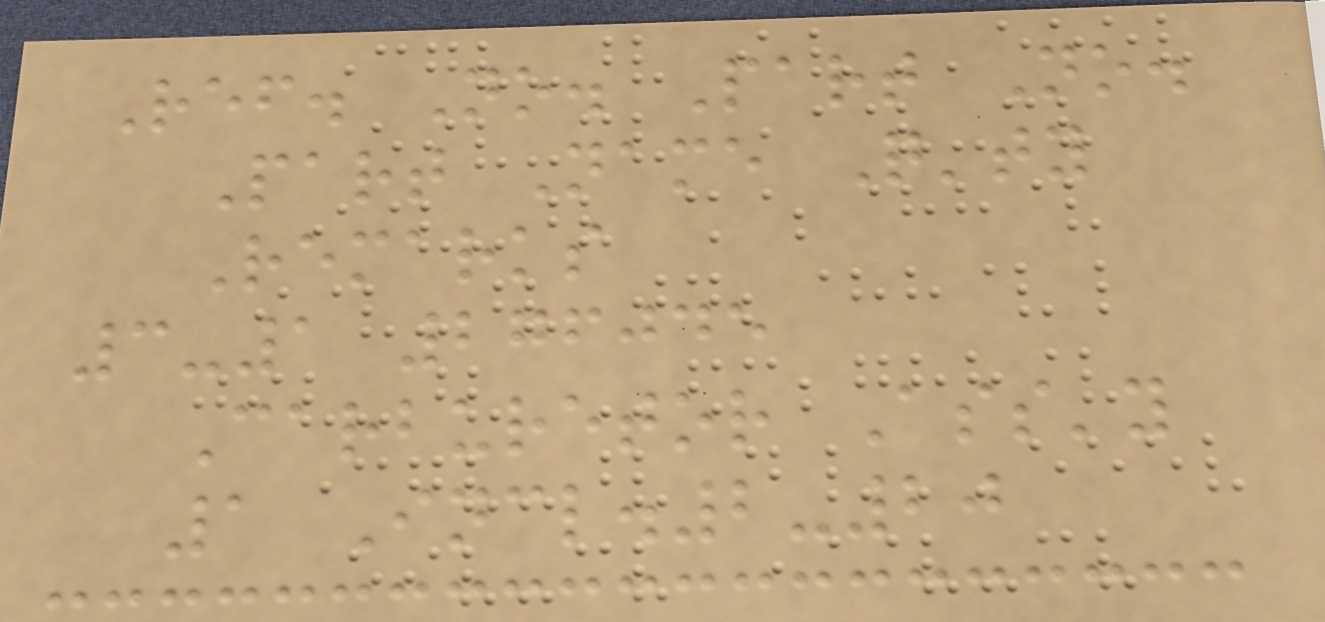Ref. No. Part No.
Part Name Q'ty
Remarks
3-1 276045
Carburetor Ass'y
1 Incl.2-20
